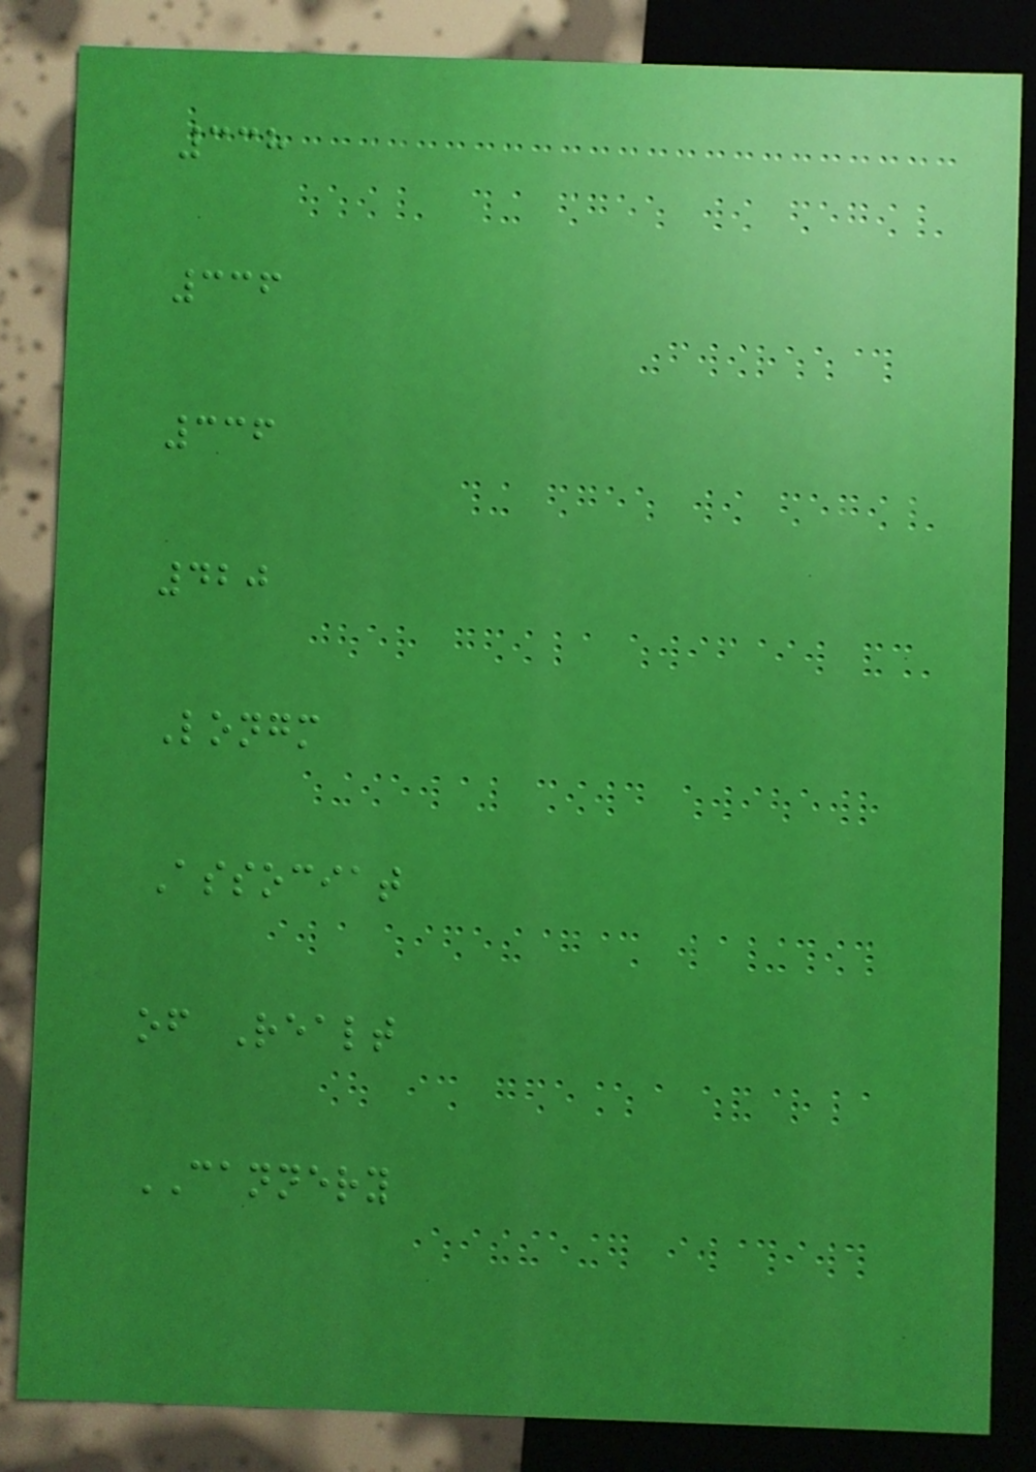338
336
336
420
Longm
Associat
of Realt
CANNERY
